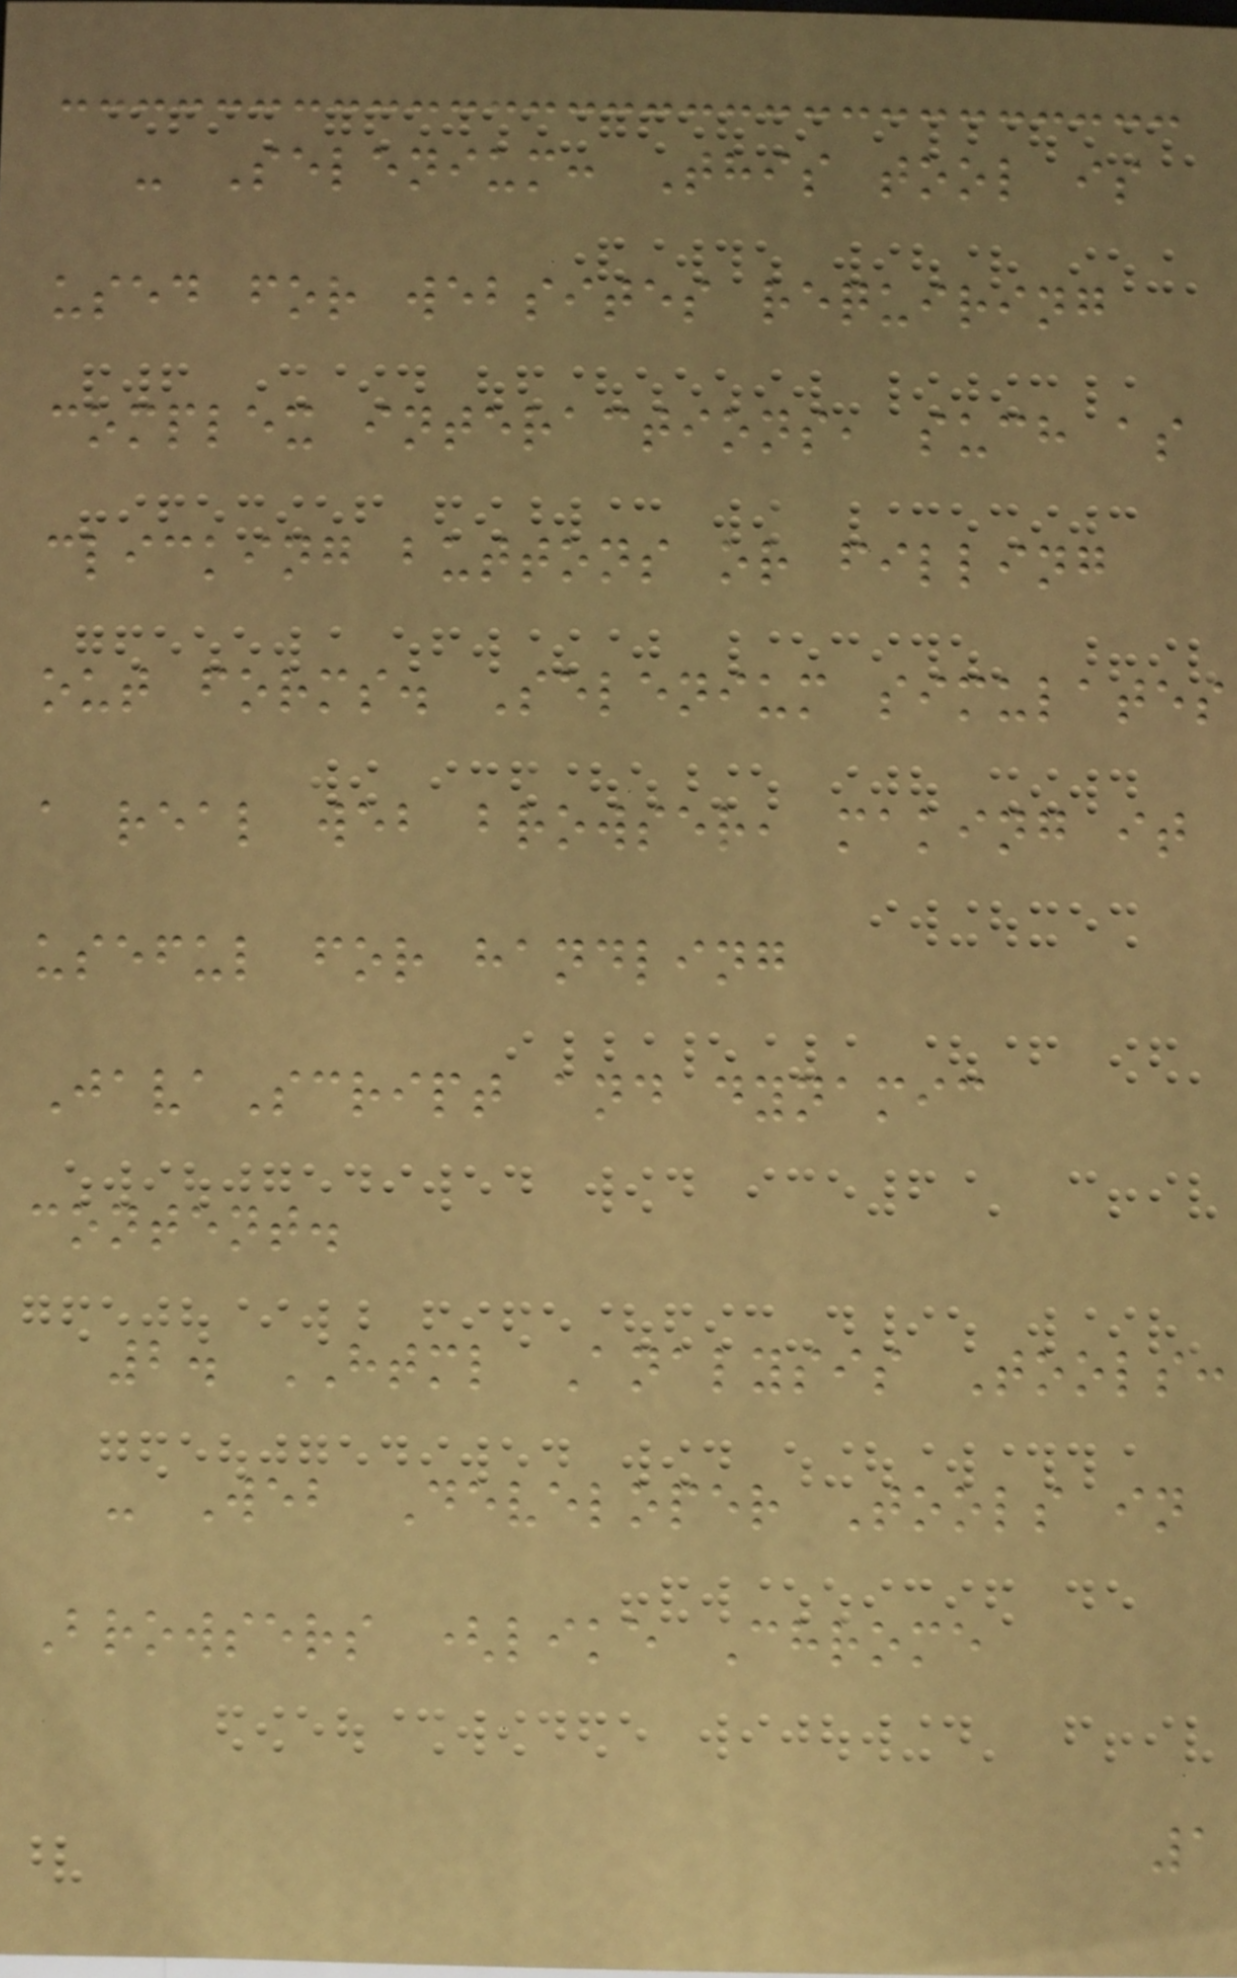- Selenium: This tool is
used for websites requiring
complex interactions, such as
clicking buttons or filling
out forms. Selenium simulates
a real web browser, making it
useful for handling
JavaScript and dynamic
content.
2. HTML Analysis Tools:
- Web Developer Tools in
Browsers (like Chrome
1
